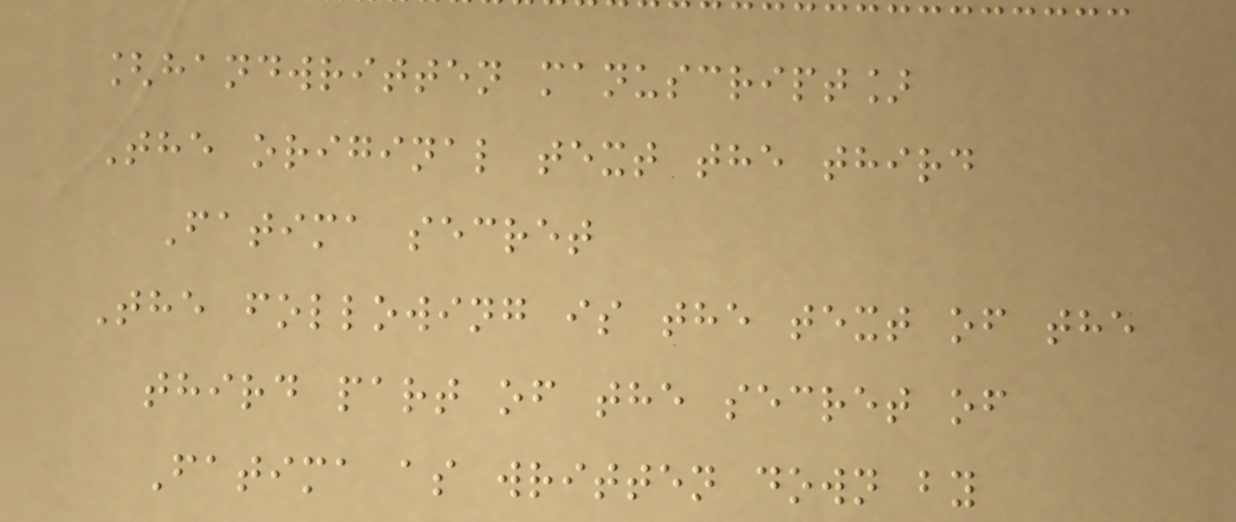[handwritten manuscript]
The original text the third
Fatima secret
The following is the text of the
third part of the secret of
Fatima as written down by
